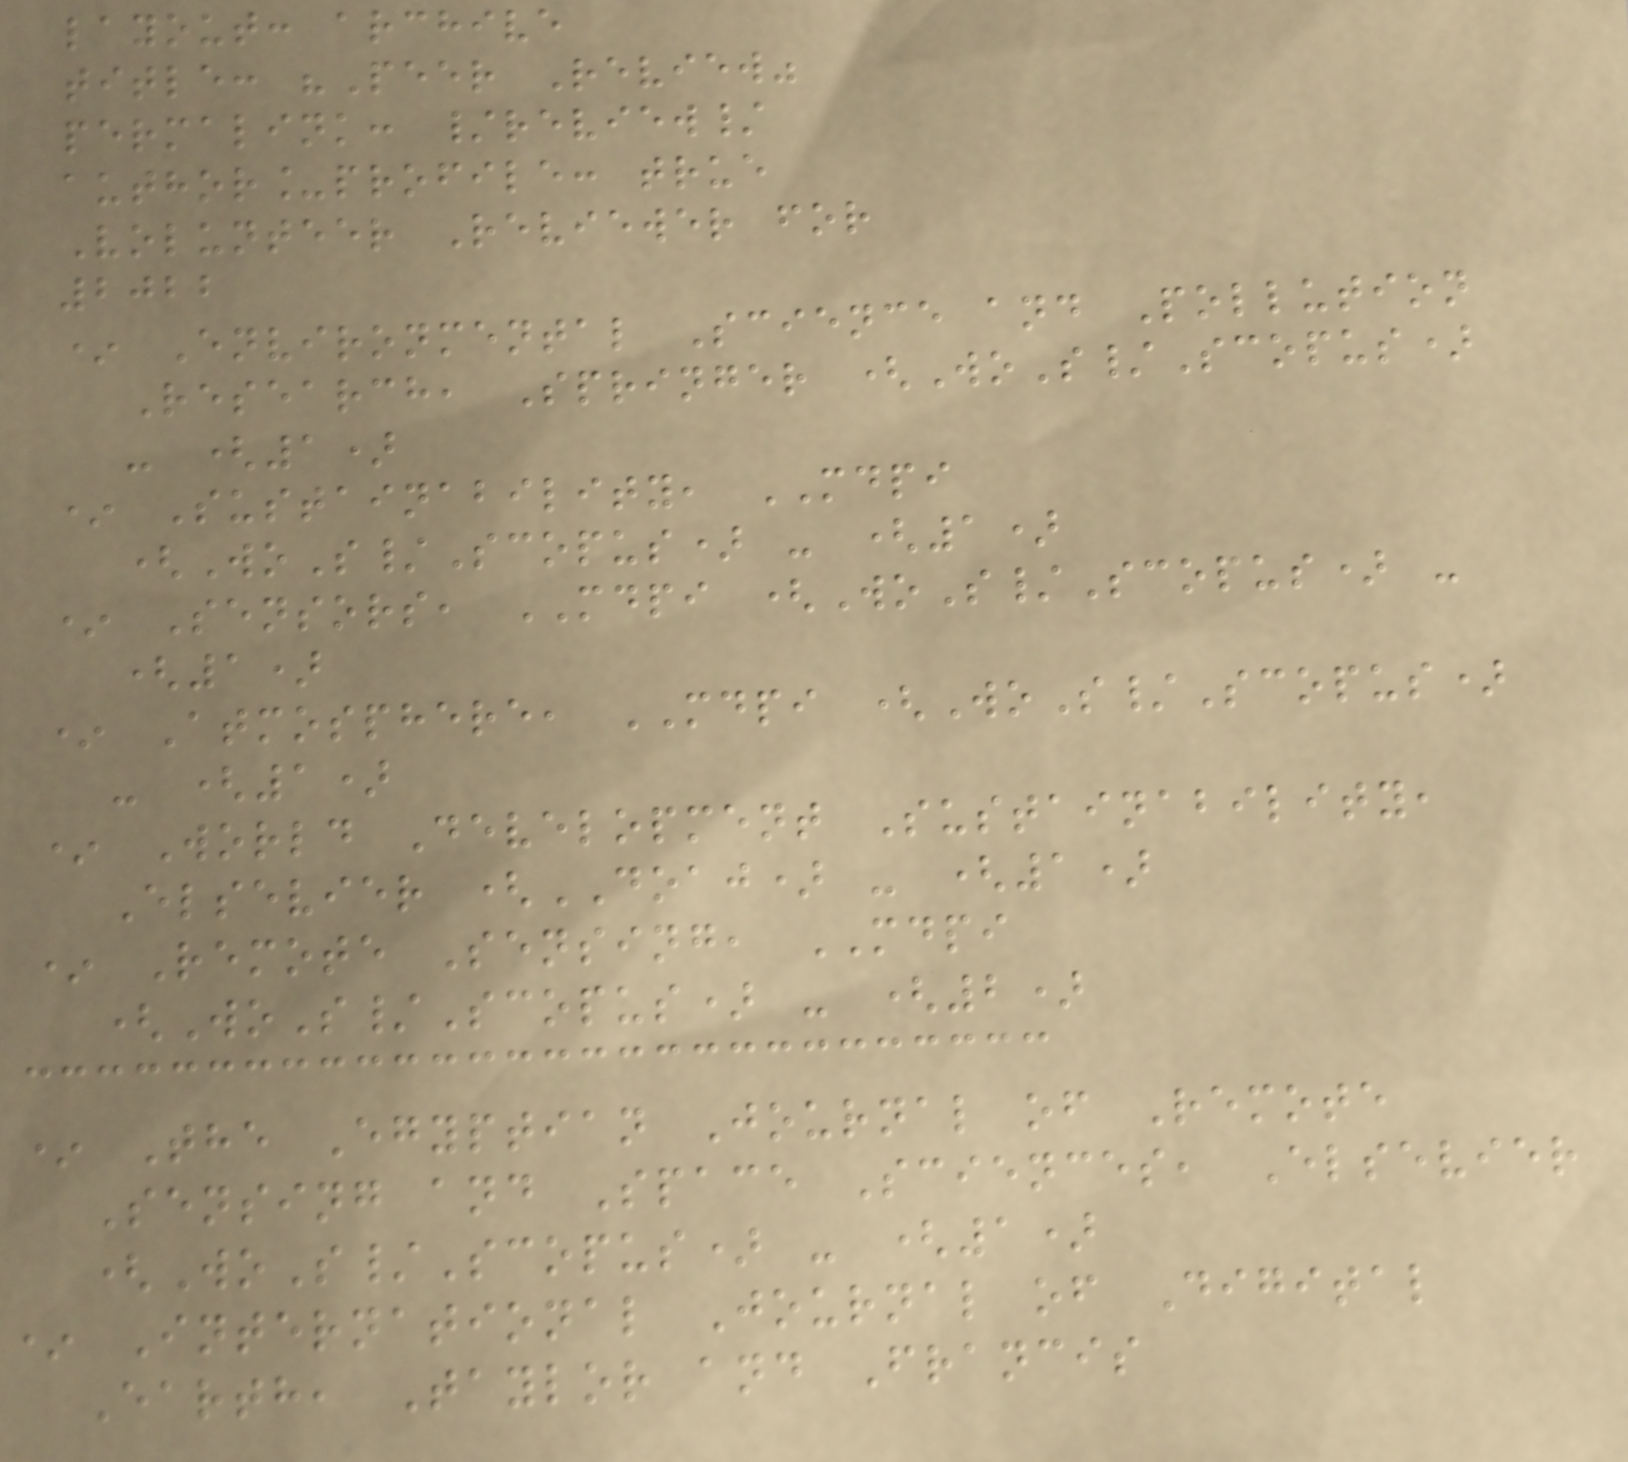layout: archive
title: "Peer Review"
permalink: /review/
author_profile: true
Volunteer Reviewer for
2022
* Environmental Science and Pollution
Research, Springer (WoS/Scopus)
- (1)
* Sustainability, MDPI
(WoS/Scopus) - (1)
* Sensors, MDPI (WoS/Scopus) -
(1)
* Atmosphere, MDPI (WoS/Scopus)
- (1)
* World Development Sustainability,
Elsevier (DOAJ) - (1)
* Remote Sensing, MDPI
(WoS/Scopus) - (2)
* The Egyptian Journal of Remote
Sensing and Space Sciences, Elsevier
(WoS/Scopus) - (1)
* International Journal of Digital
Earth, Taylor and Francis
